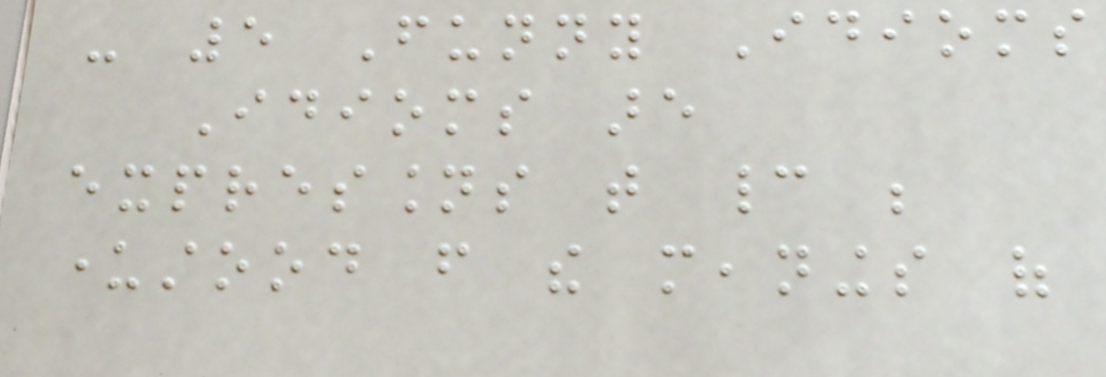- 5 Funny Idioms
Idioms are
expressions that cannot be
understood from the meanings of
